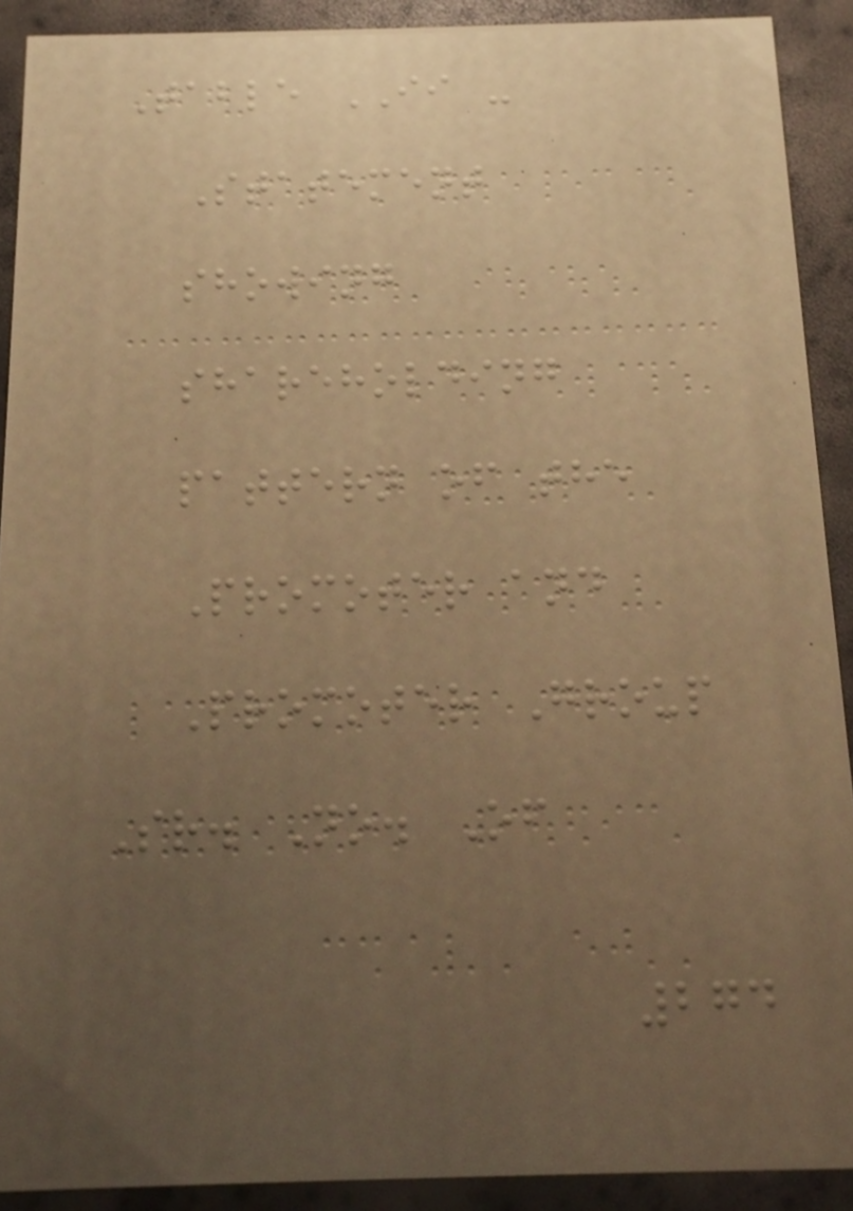Table II -
Statement
showing
shareholding
pattern of the
Promoter and
Promoter Group
Sr. No. Of
274
